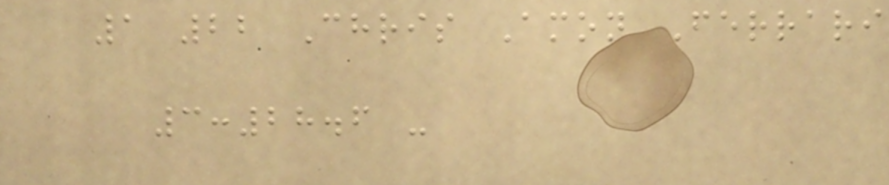1 22 Chris Amon Ferrari
3:28.6 -
